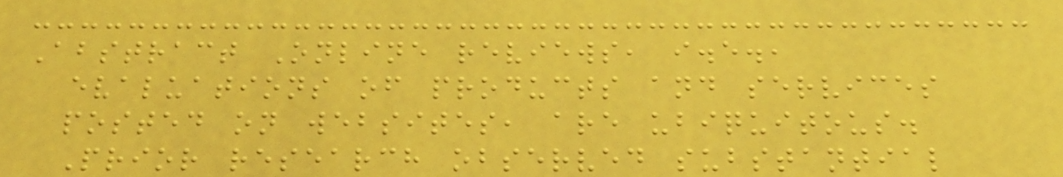Abstract Online reviews, i.e.,
evaluations of products and services
posted on websites, are ubiquitous.
Prior research observed substantial
